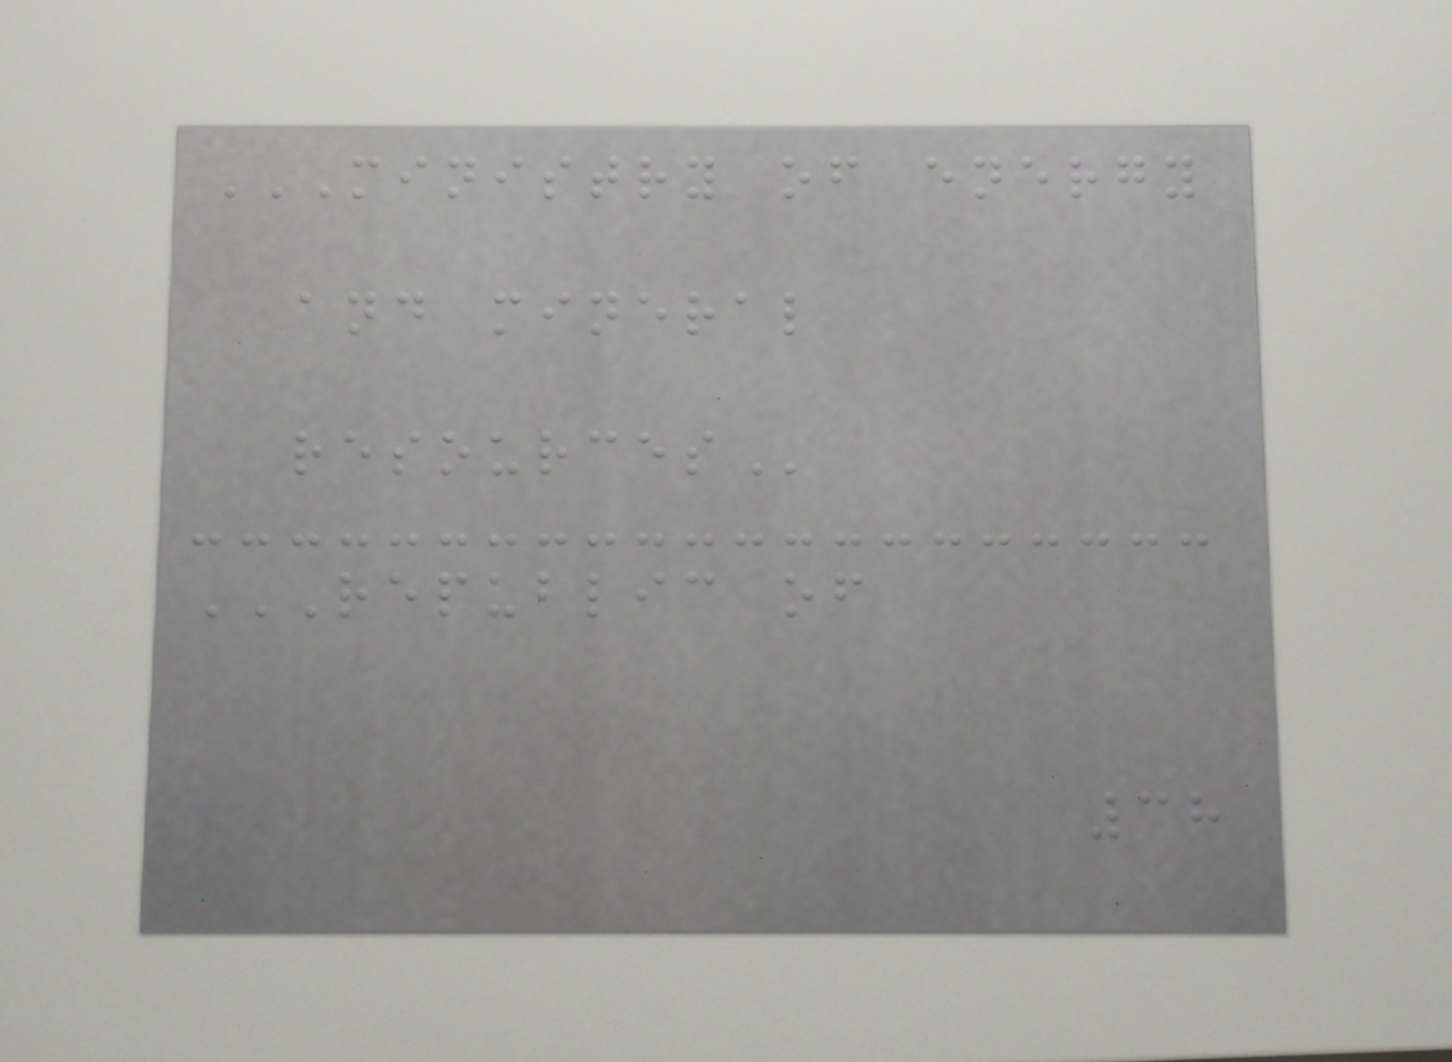MINISTRY OF ENERGY
AND MINERAL
RESOURCES
REPUBLIC OF
38
